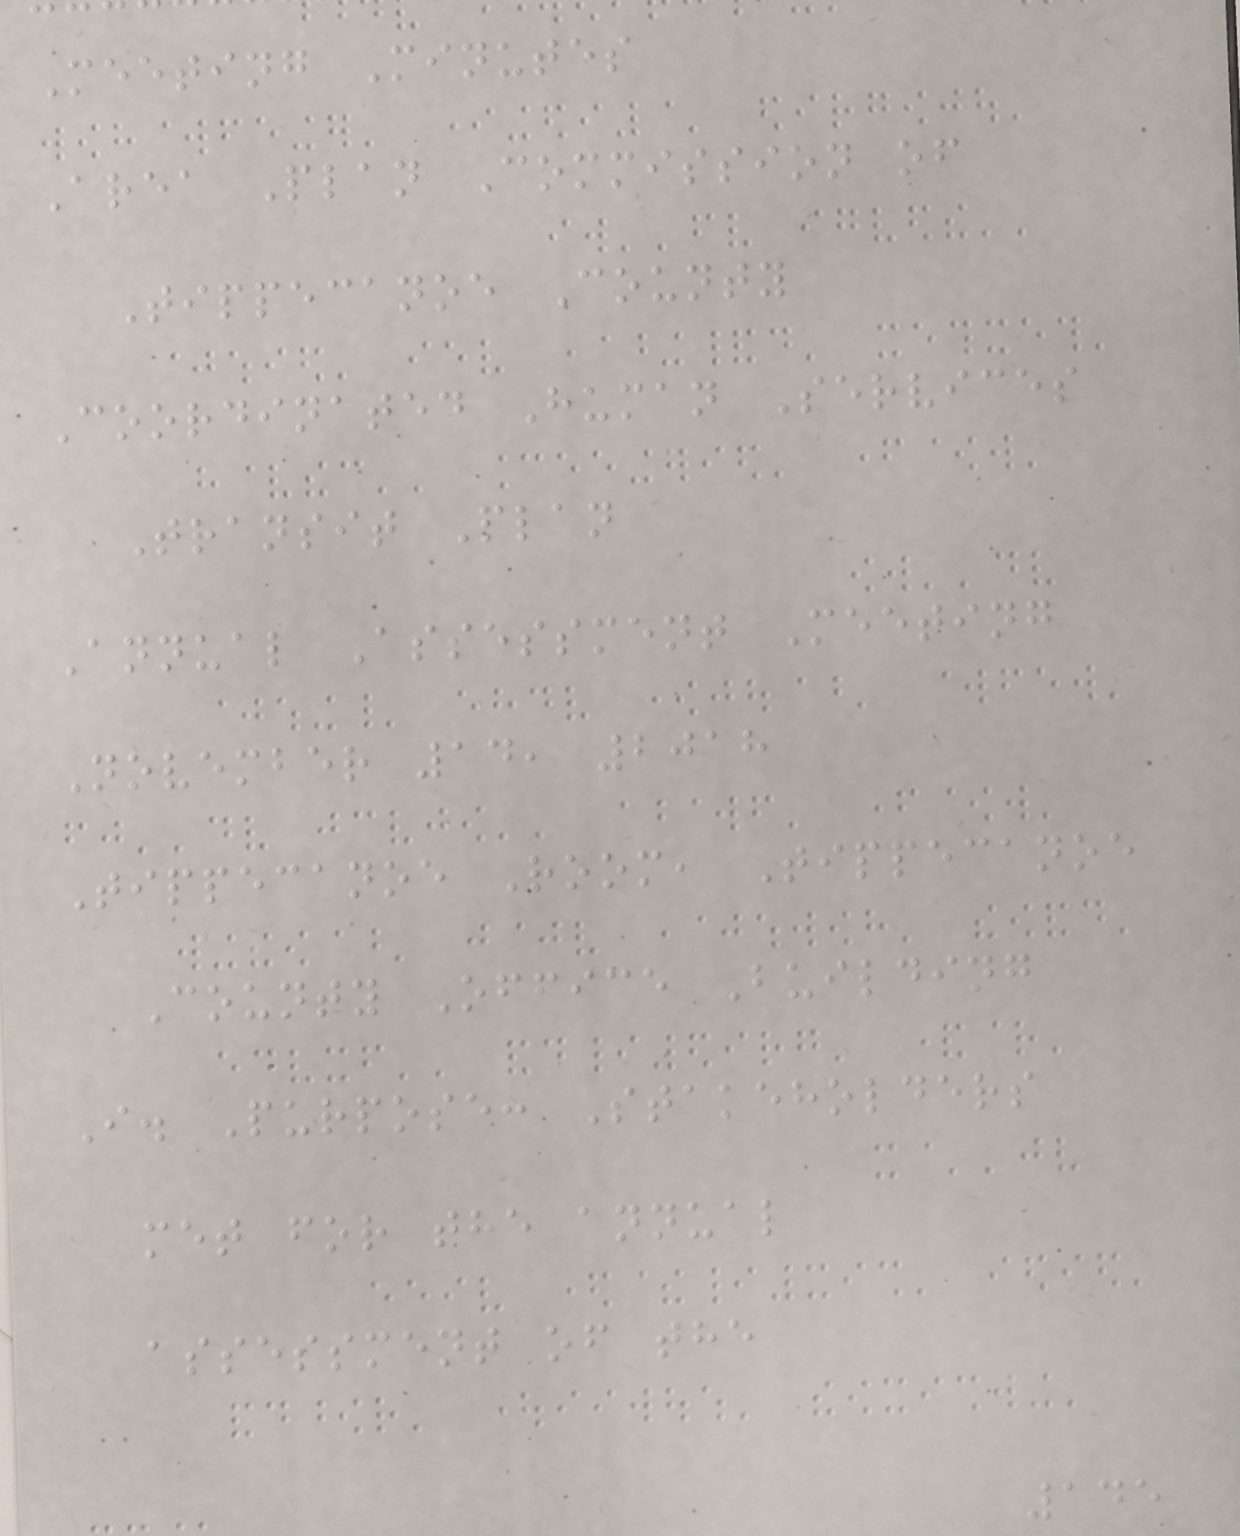Meeting Minutes
Area Plan Commission of
Tippecanoe County
Coordinated Human Services
Transit Plan
Annual Assessment Meeting
November 14, 2018
Tippecanoe Room, Tippecanoe
County Office Building
I. Purpose: Stakeholders
met for the annual
assessment of the
145
